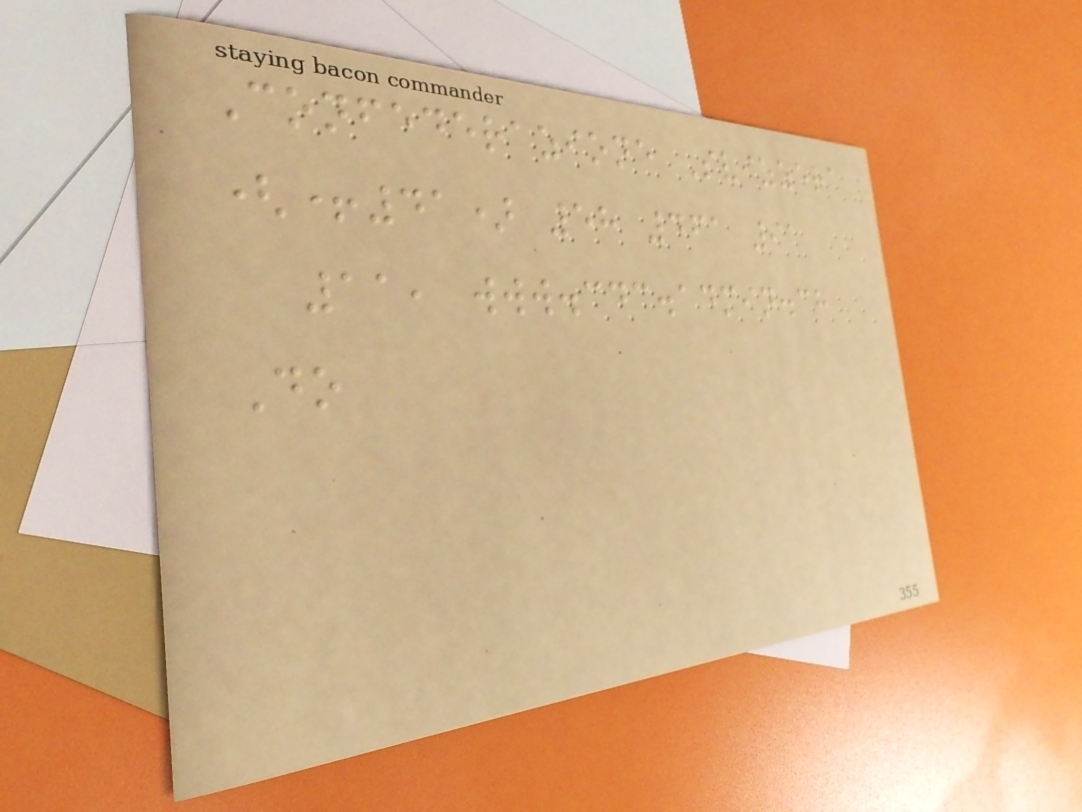Confederazione Svizzera
(+41) 58 461 91
11, www.cdc.admin.ch
Do
